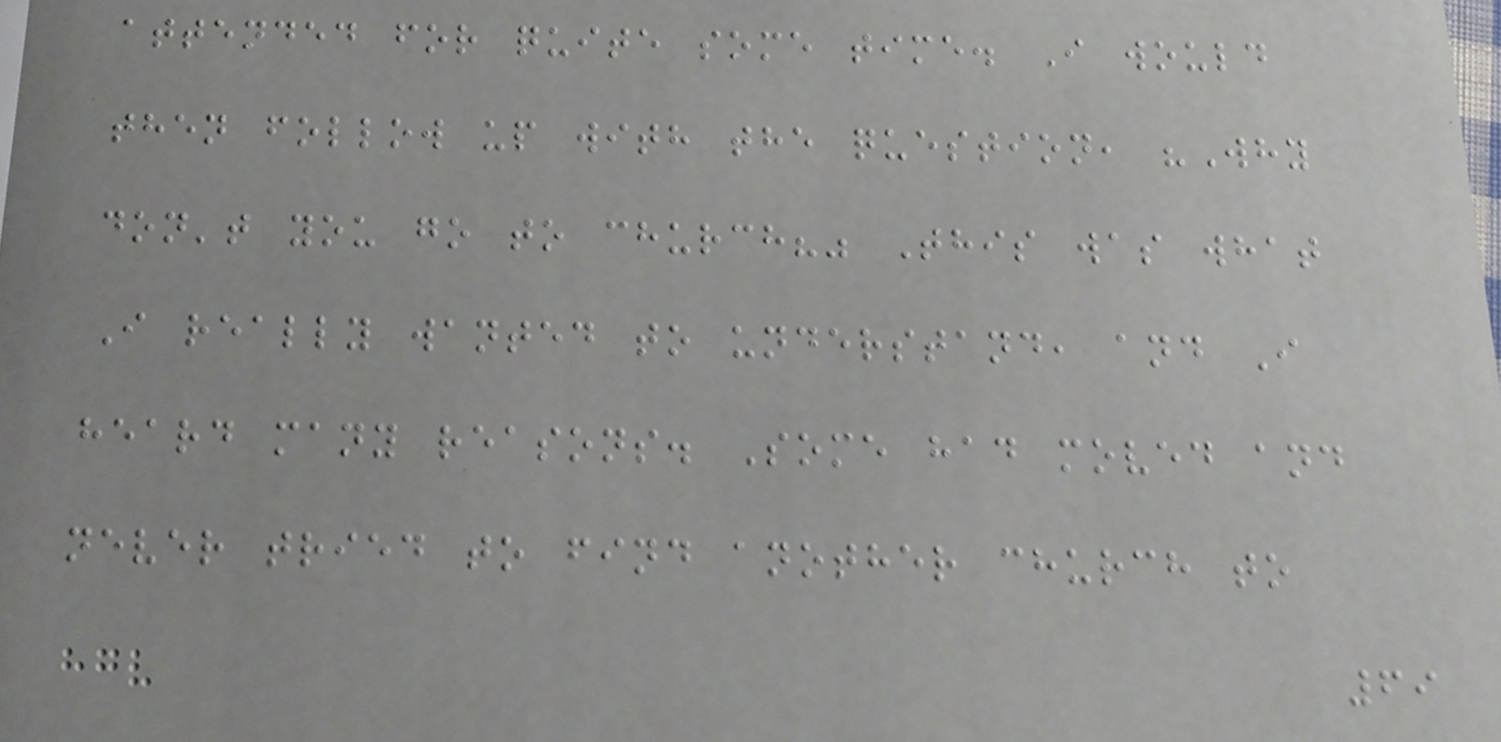attended for quite some time. I would
then follow up with the question, "Why
don't you go to church?" This was what
I really wanted to understand, and I
heard many reasons. Some had moved and
never tried to find another church to
69
